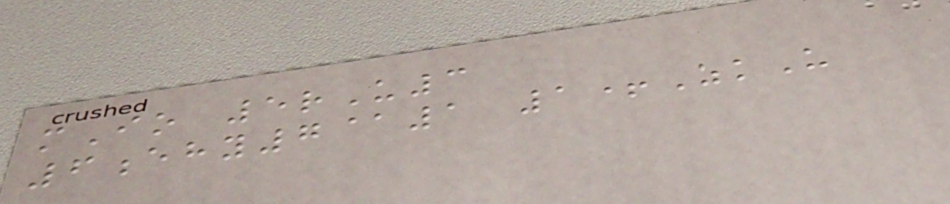mIo 5rU3
6ehy7@1 1+ZkU
